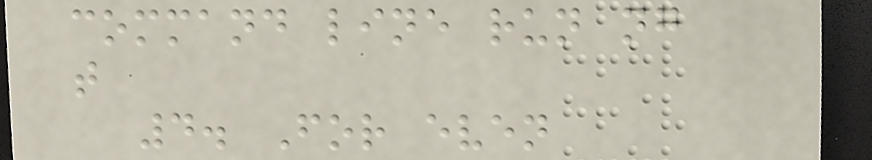command line run ng
t
4. For even
